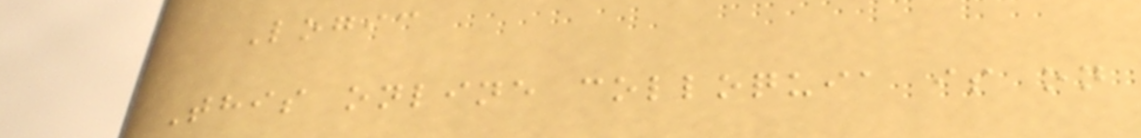Logic
This online colloquia is on
